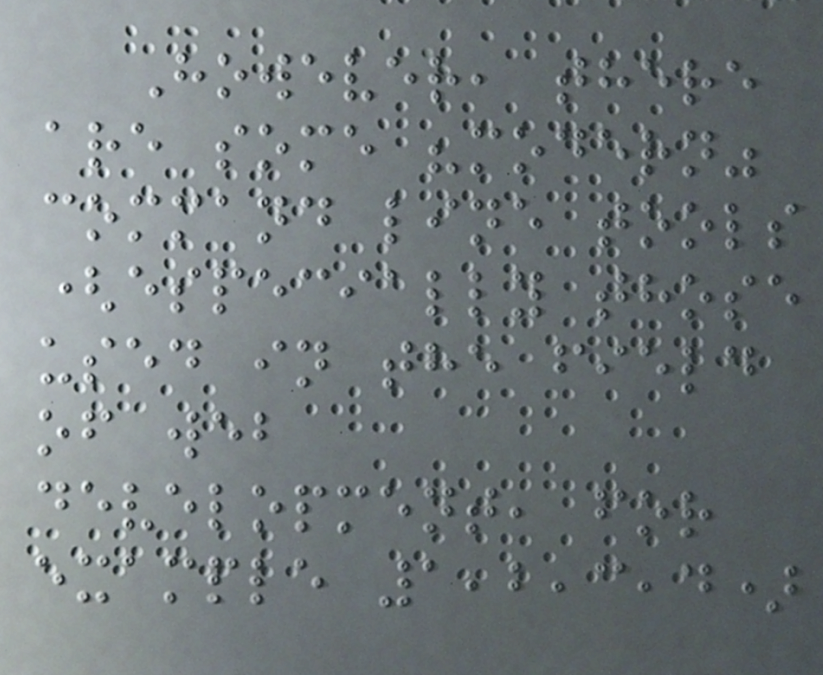However, there
are some "modern"
command line tools
(especially those
used in the field
of web
development, for
example 1,2,3,4)
